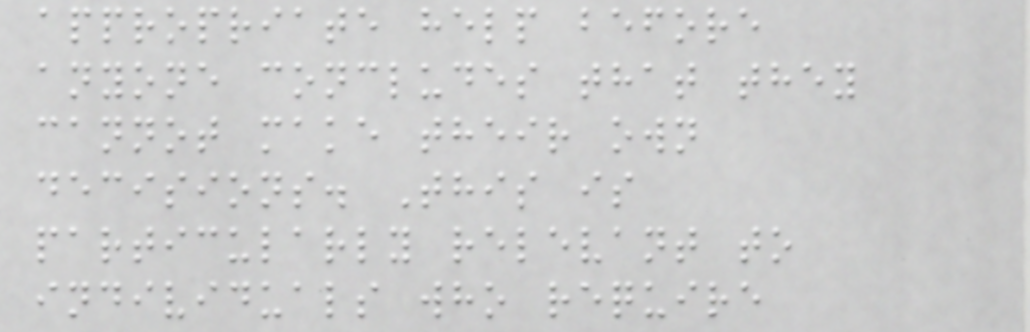appropriate help before
anyone concludes that they
cannot make their own
decisions. This is
particularly relevant to
individuals who require
